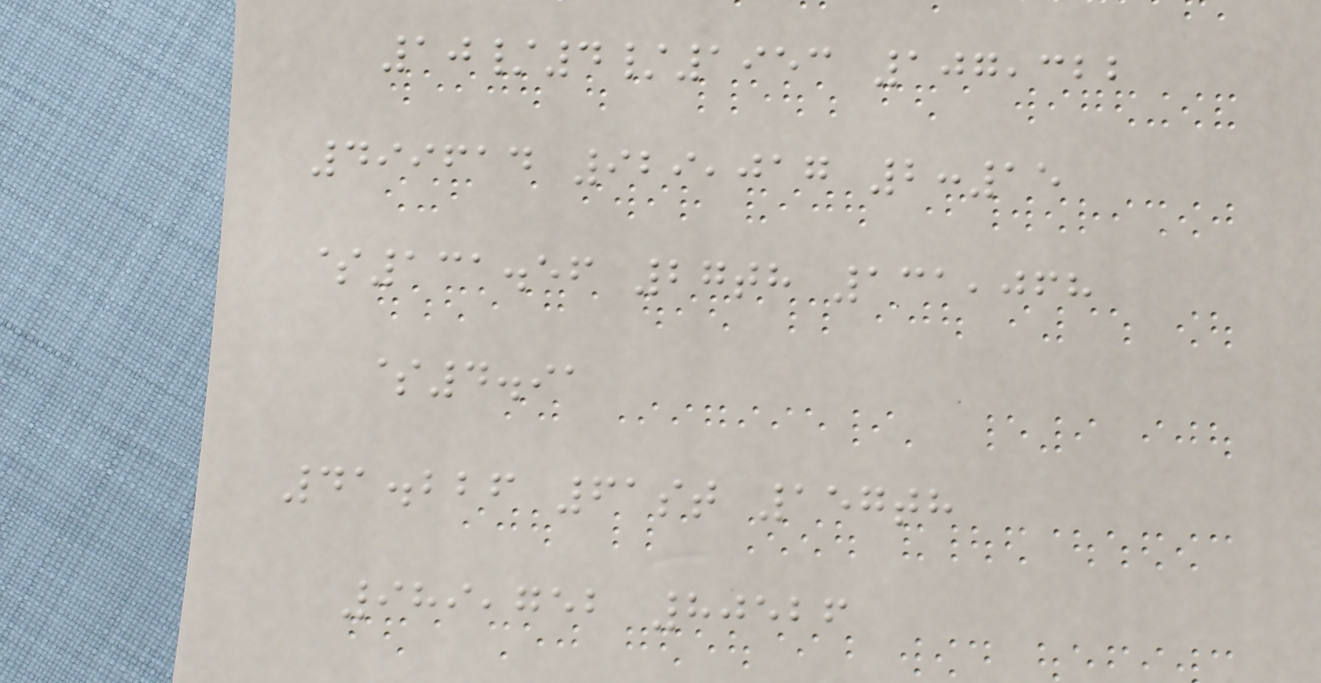10/4/1953 107,322
499614 929,017 2:15
$131.56 27th 131,068
$4.91
41.226 61st 157th
989,752 80526
